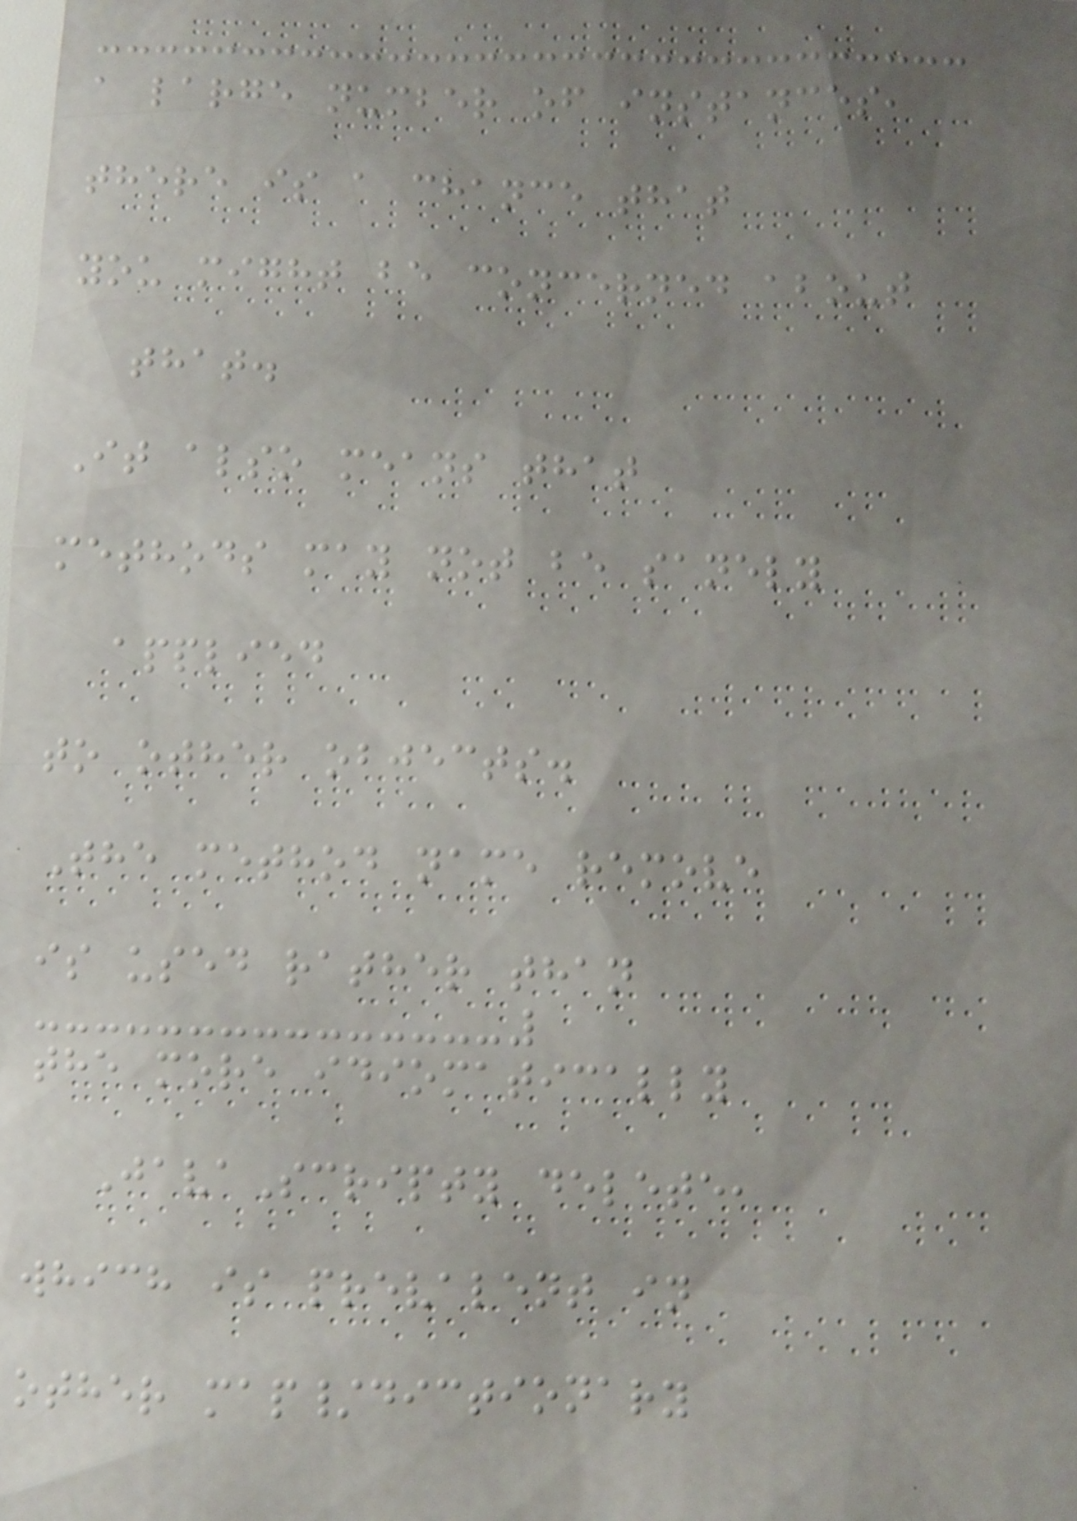a large number of instances,
there is a chance that
you might be concerned about
that.
It also means that
methods may not be sanely
applied
to other objects.
The method name remove
is used rather than
the more idiomatically
JavaScripty delete,
which is prevalent in
other map/dictionary
